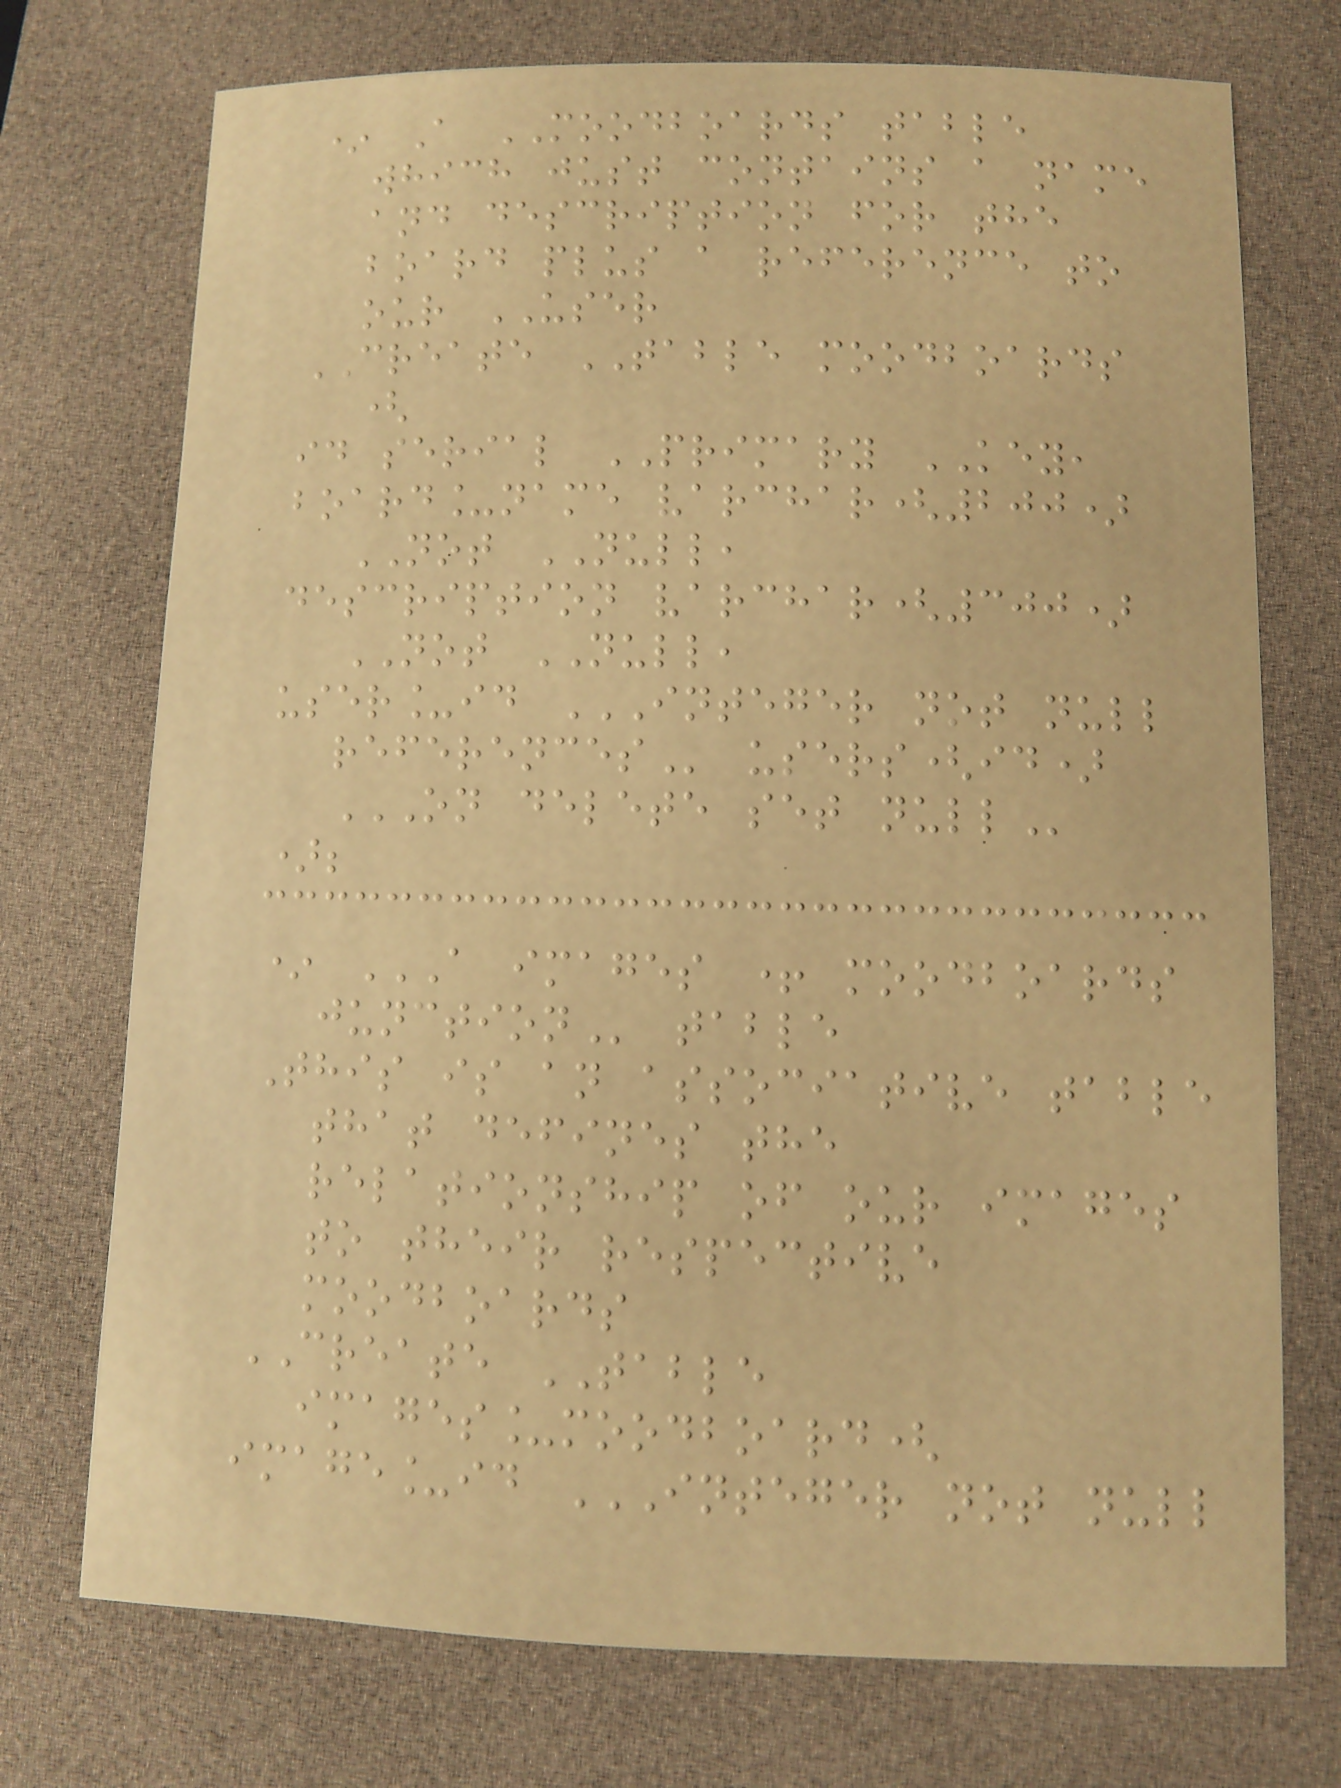* A MOODBOARDS table
which just contains a name
and description for the
board plus a reference to
our USER
CREATE TABLE moodboards
(
id serial PRIMARY KEY,
board_name varchar(200)
NOT NULL,
description varchar(300)
NOT NULL,
user_id INTEGER NOT NULL
REFERENCES users(id)
ON DELETE SET NULL
);
* A IMAGES + MOODBOARDS
JUNCTION table
This is an associative table
that defines the
relationship of our images
to their respective
moodboards
CREATE TABLE
images_moodboard(
image_id INTEGER NOT NULL
